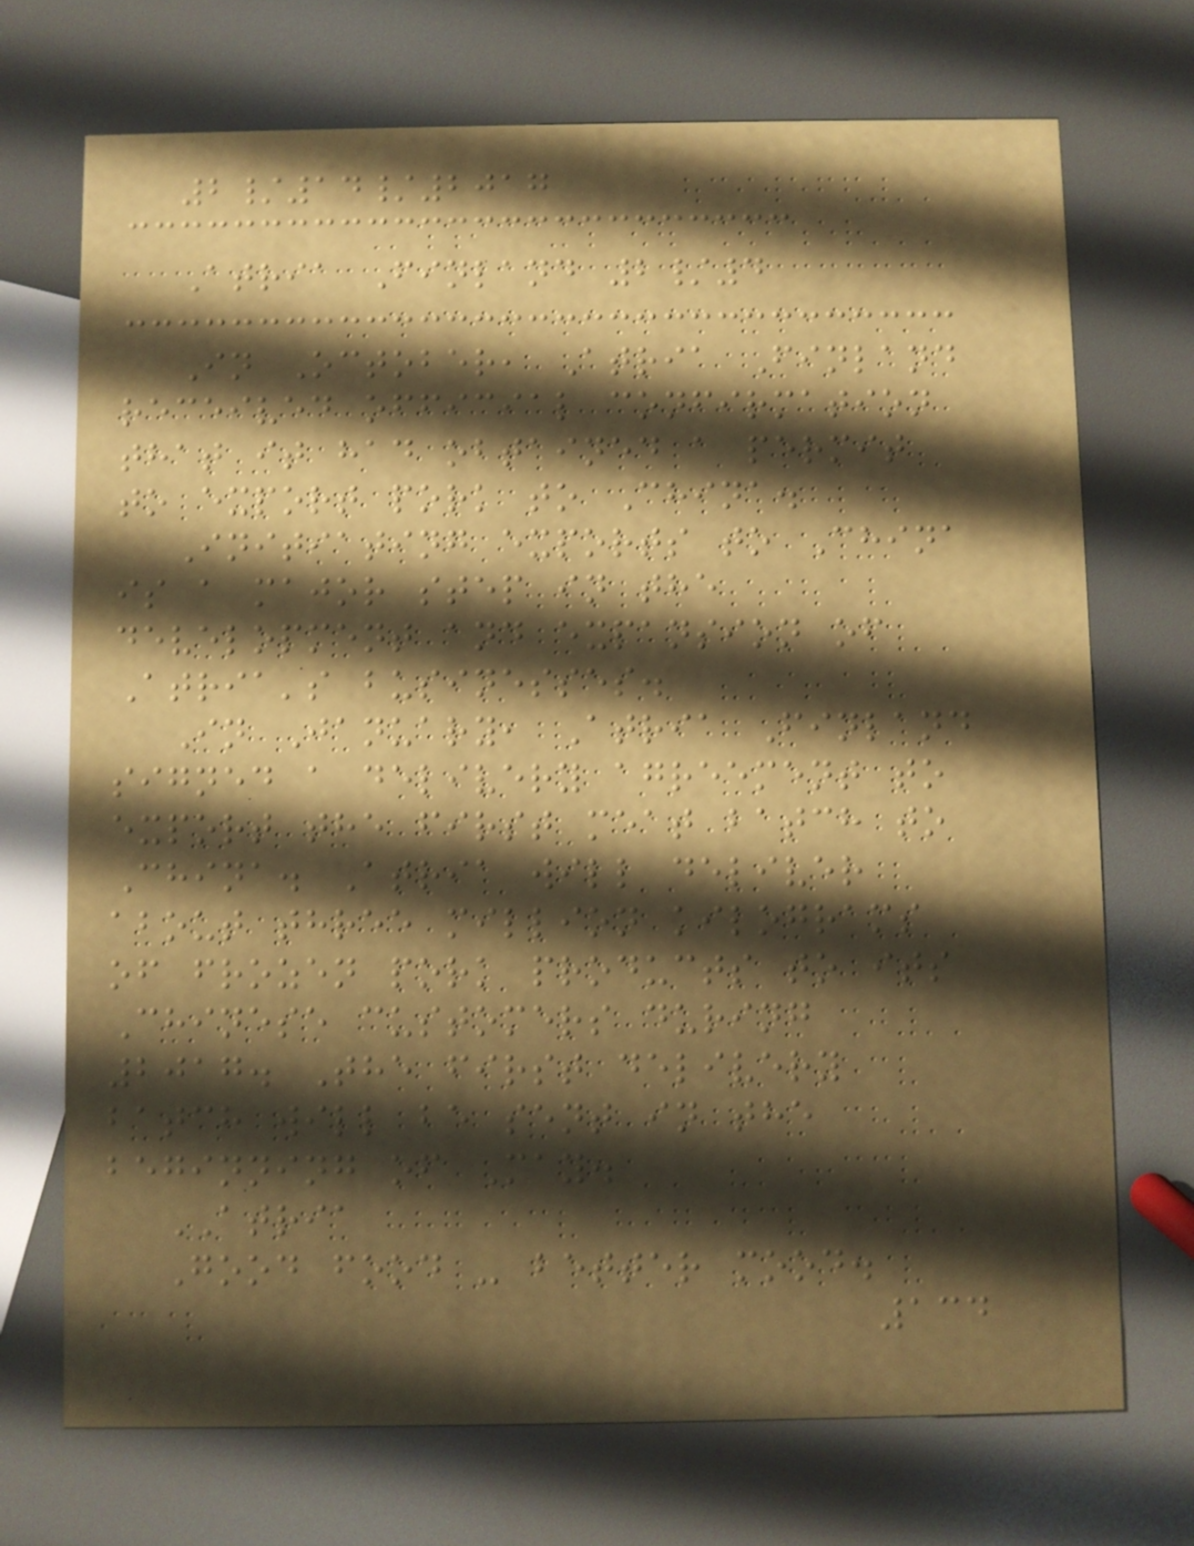2/14/2017
Atria Finland 2/4
In October, Atria Finland
received official confirmation
that it had obtained a permit
to export pork to China.
Initiating exports to China
is a major step in the
development and expansion of
Atria's businesses.
In January, Atria Finland
signed a delivery agreement to
export the first meat batch to
China. Atria will deliver
about three million kilograms
of frozen pork products to its
Chinese customers during
2017. The first delivery
batch will be sent in the
beginning of May.
ATRIA
Good food - better mood.
134
